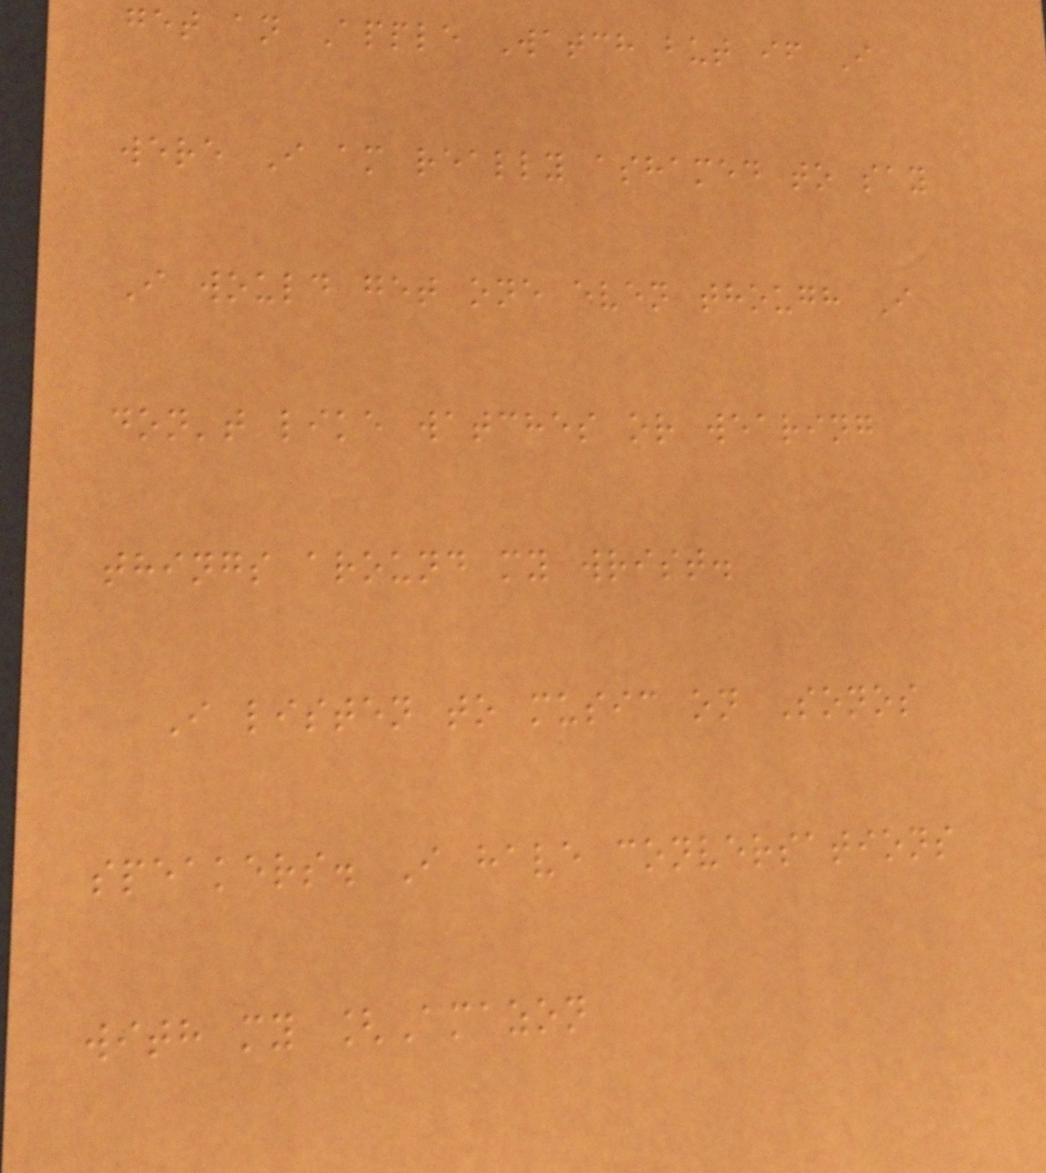get an Apple Watch but if I
were I am really ashamed to say
I would get one even though I
don't like watches or wearing
things around my wrist.
I listen to music on Sonos
speakers. I have conversations
with my [Amazon
